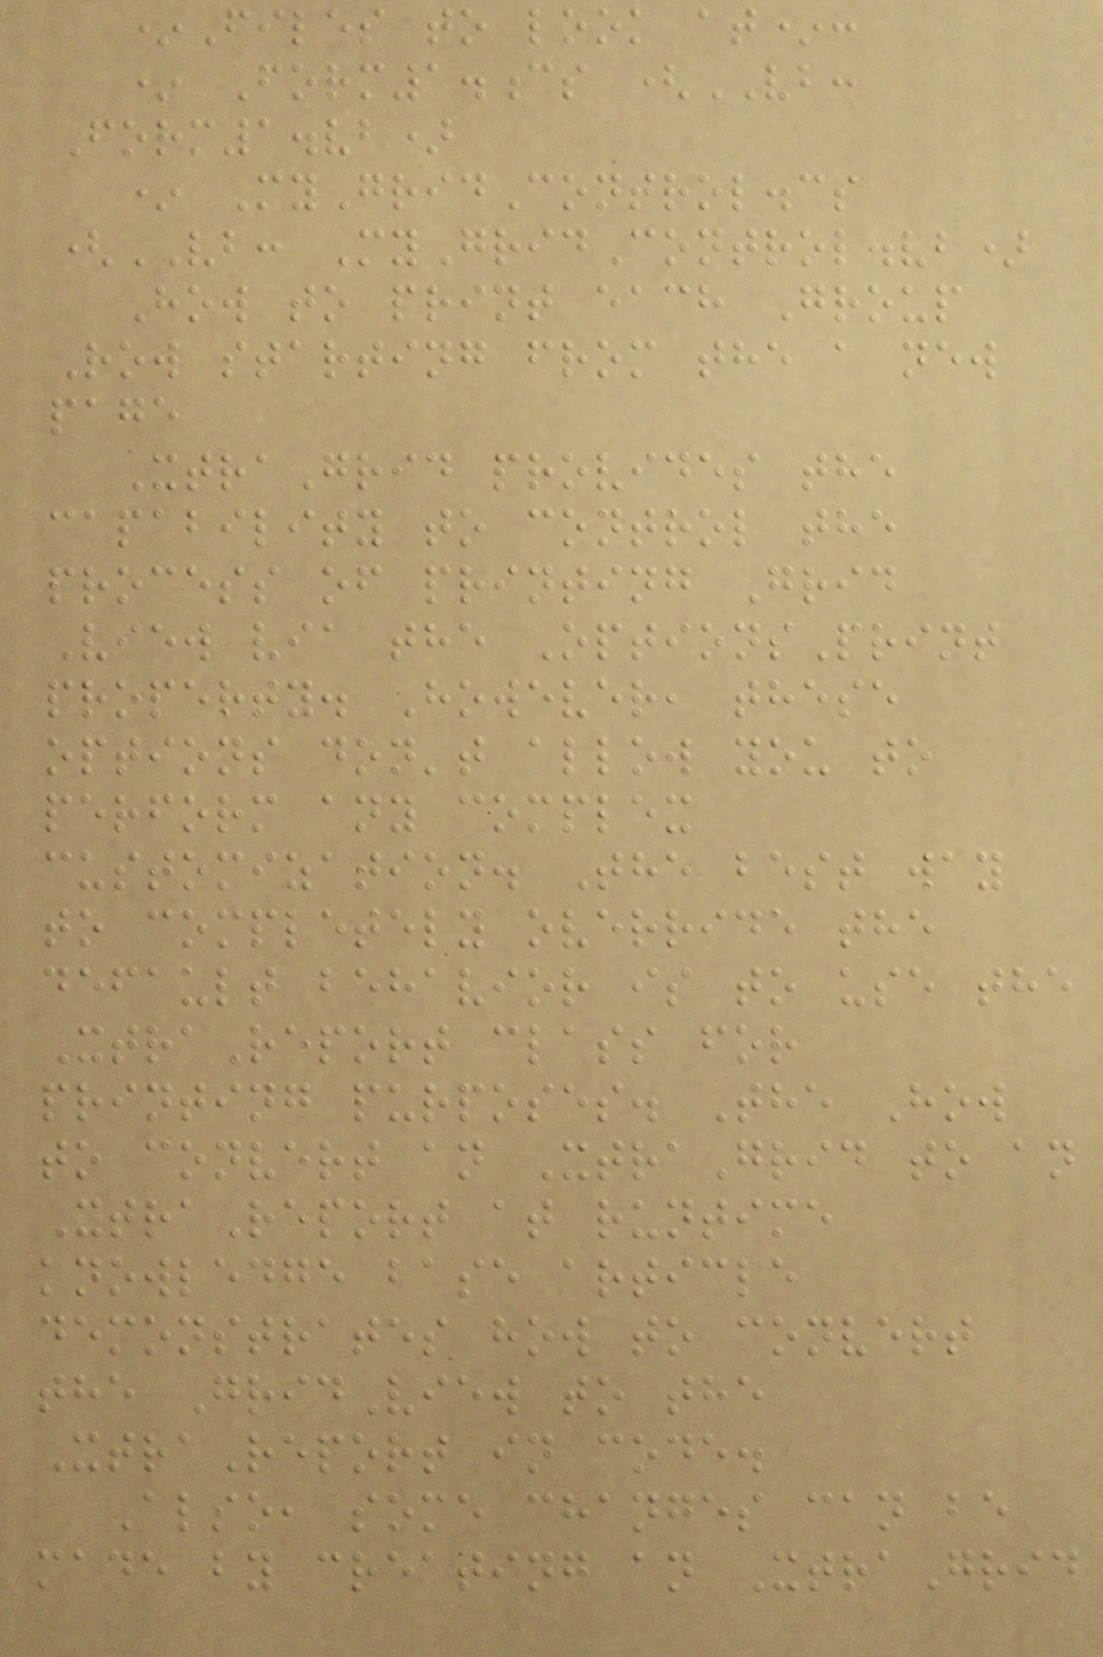*Files to look at*:
* Form1.cs (VB:
Form1.vb)
* MyGridControl.cs
(VB: MyGridControl.vb)
How to print each Group
Row starting from the a new
page
XtraGrid provides the
capability to control the
process of printing Grid
View via the OptionsPrint
property. However, these
options don't allow you to
perform any complex
customization. The best way
to completely override the
default behavior is to use the
XtraReport class for
printing purposes. The How
to convert an XtraGrid to an
XtraReport at runtime
knowledge base article
demonstrates how to convert
the GridView to the
XtraReport in code.
Also, some changes can be
made by creating an XtraGrid
